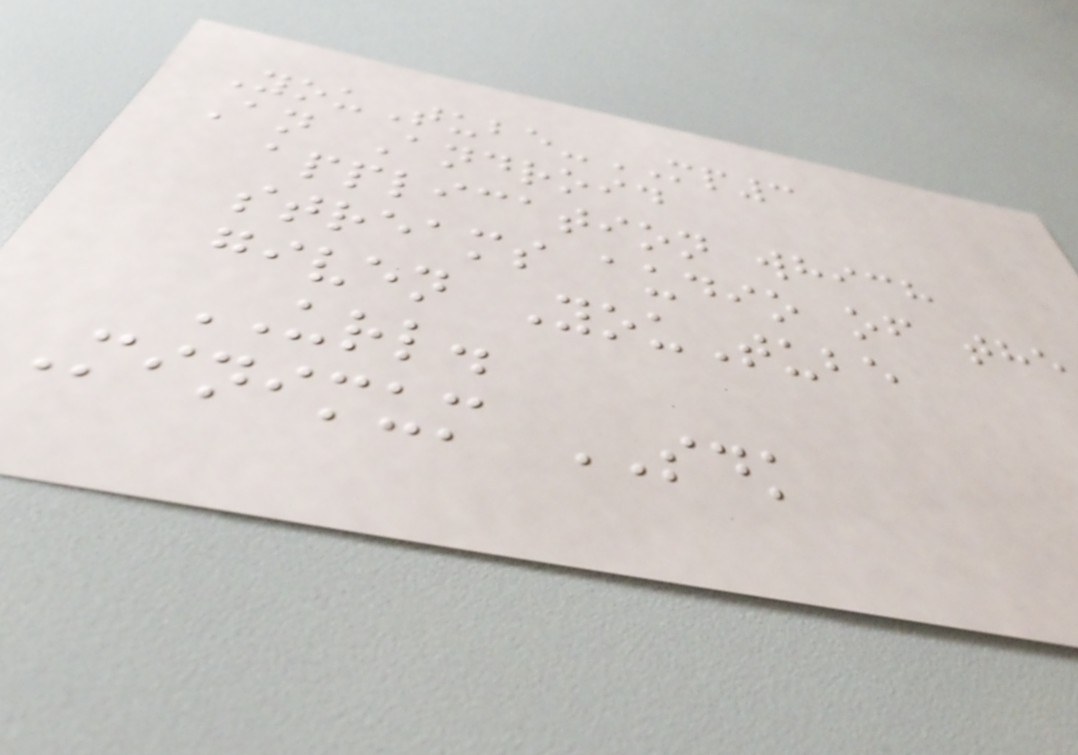YouTube-MP3
An Android
application which
streams audio of the
given YouTube
URL.
Minimum SDK
